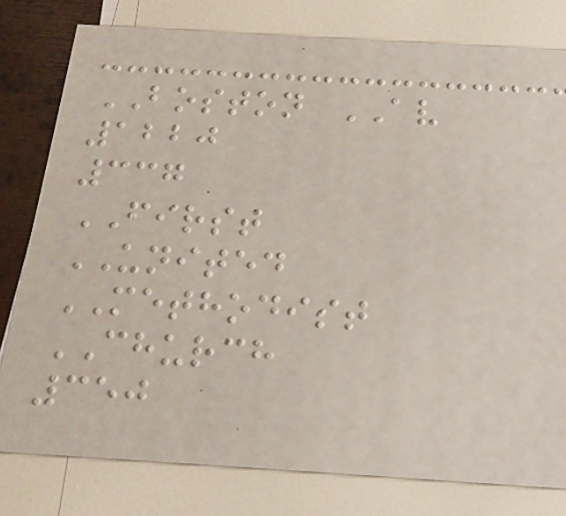BOSTON AV
1220
337
FIRST
UNITED
METHODIST
CHURCH
350
